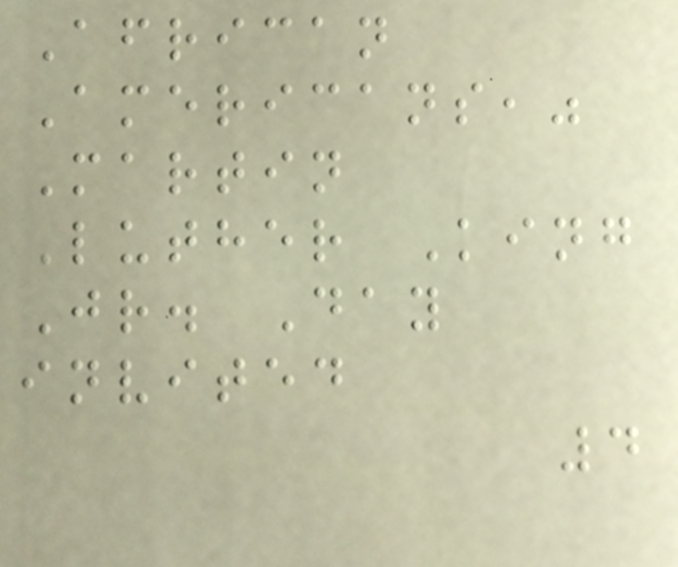African
Americans,"
Martin
Luther King
Jr. Day
invited
4
